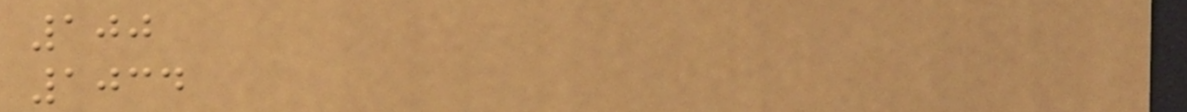100
1034
